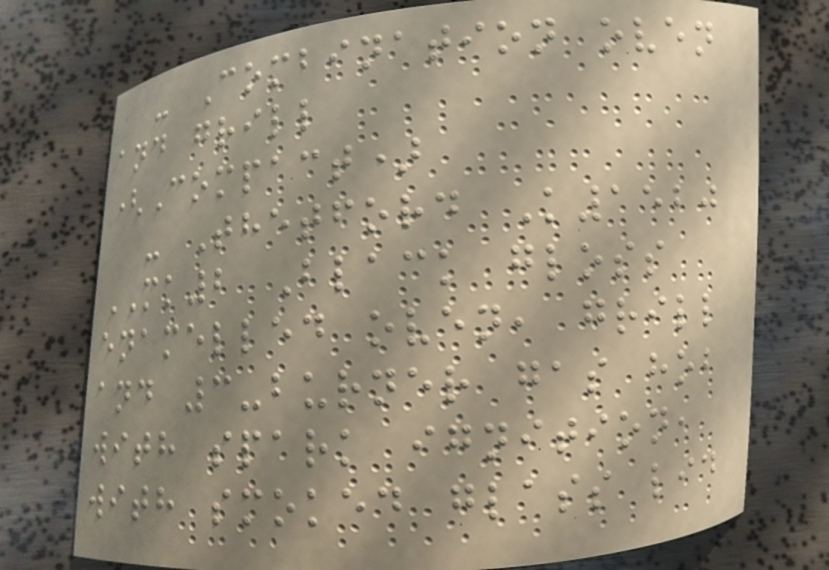- Combination oven
and grill
(Compact)
- Thetford K1520
MK2 Black gloss
enamelled oven, grill
and 3-burner gas hob
with spark ignition,
with smoked glass lid
